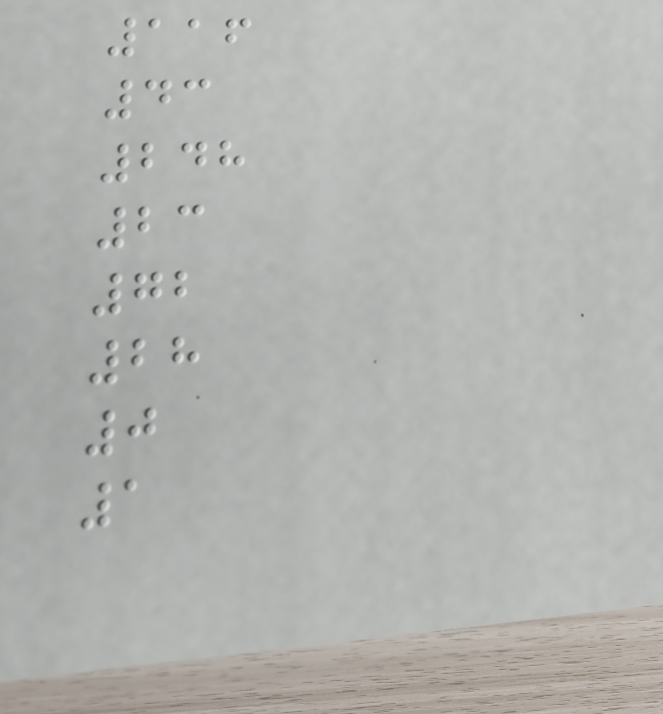116
43
248
23
72
28
0
1
